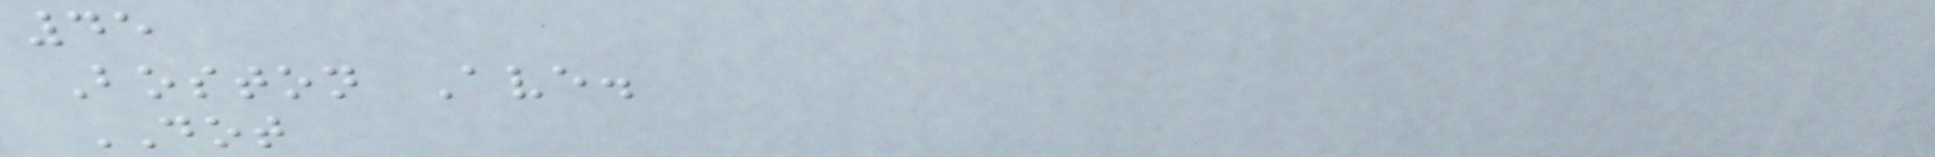45
Boston Ave.
DOT
